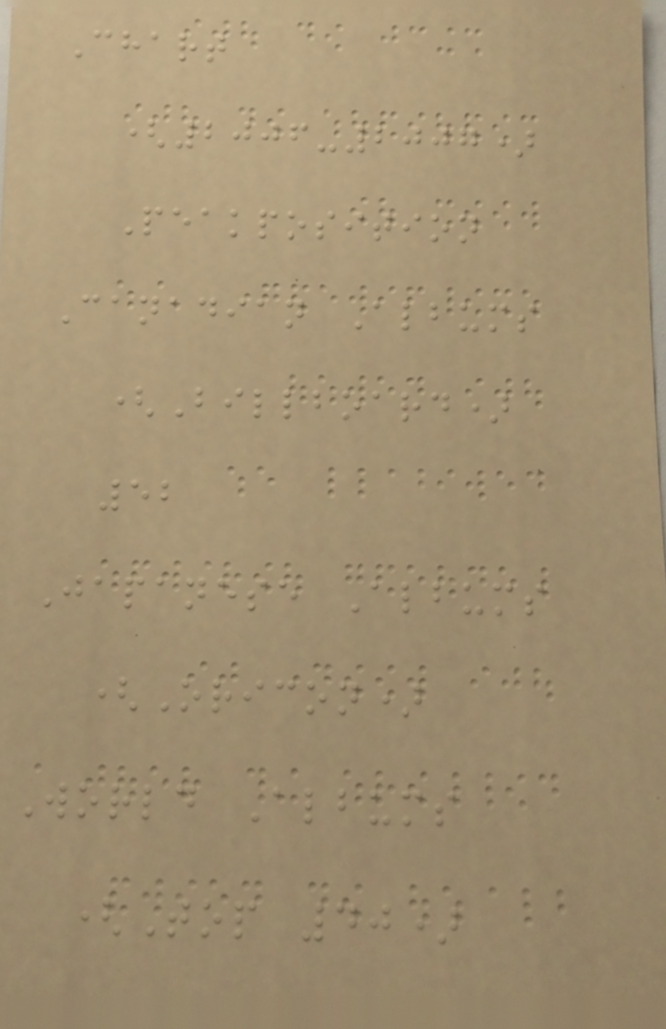Chart
(2006-2007)
Peakposition
Canadian Albums
(Billboard)
52
Japanese Albums
(Oricon)
World Albums
(Top 40)
